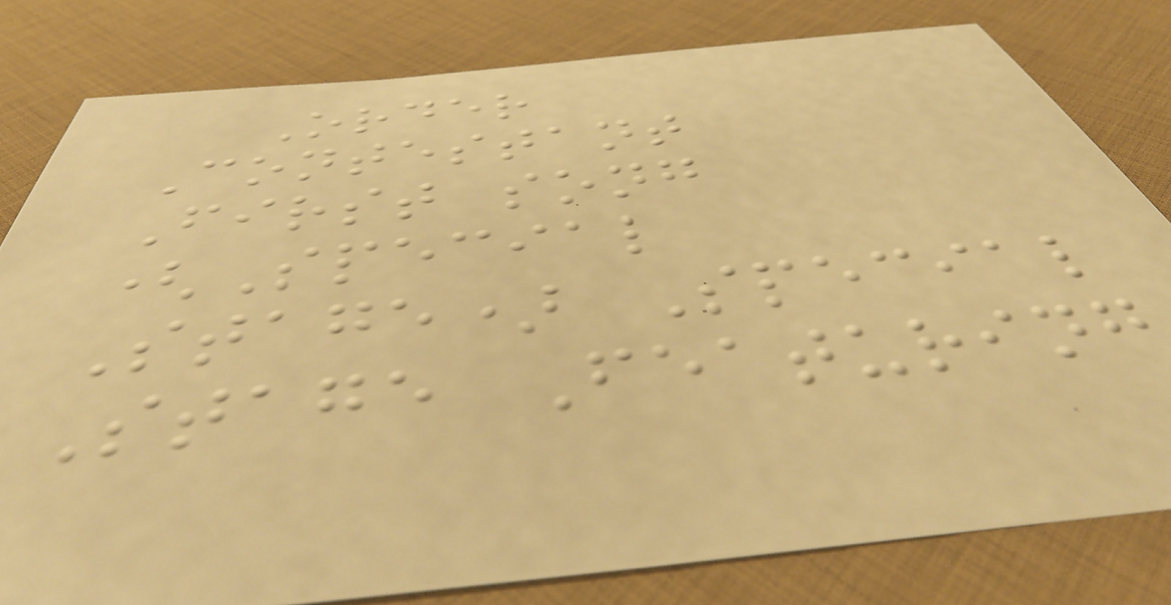Order
Contestant
First song
(Special
Stage) Special
Stage Featuring
